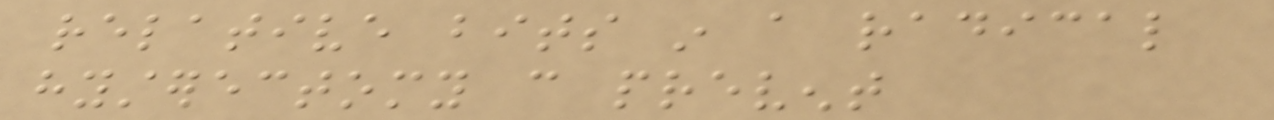relative bits in a radical
hysterectomy can prevent
